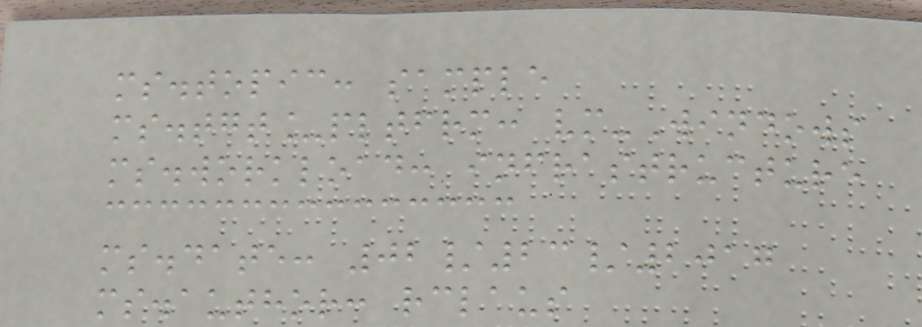ms.topic: sample
ms.tgt_pltfrm: vm-Windows
ms.workload: infrastructure
ms.date: 02/23/2017
ms.author: rclaus
